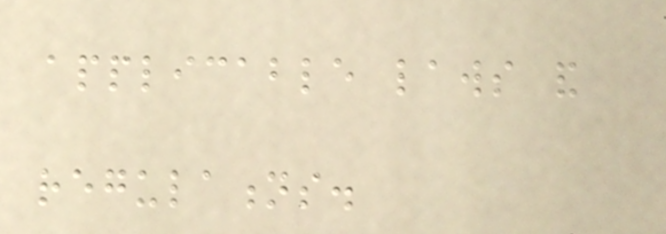applicable laws and
regulations.
